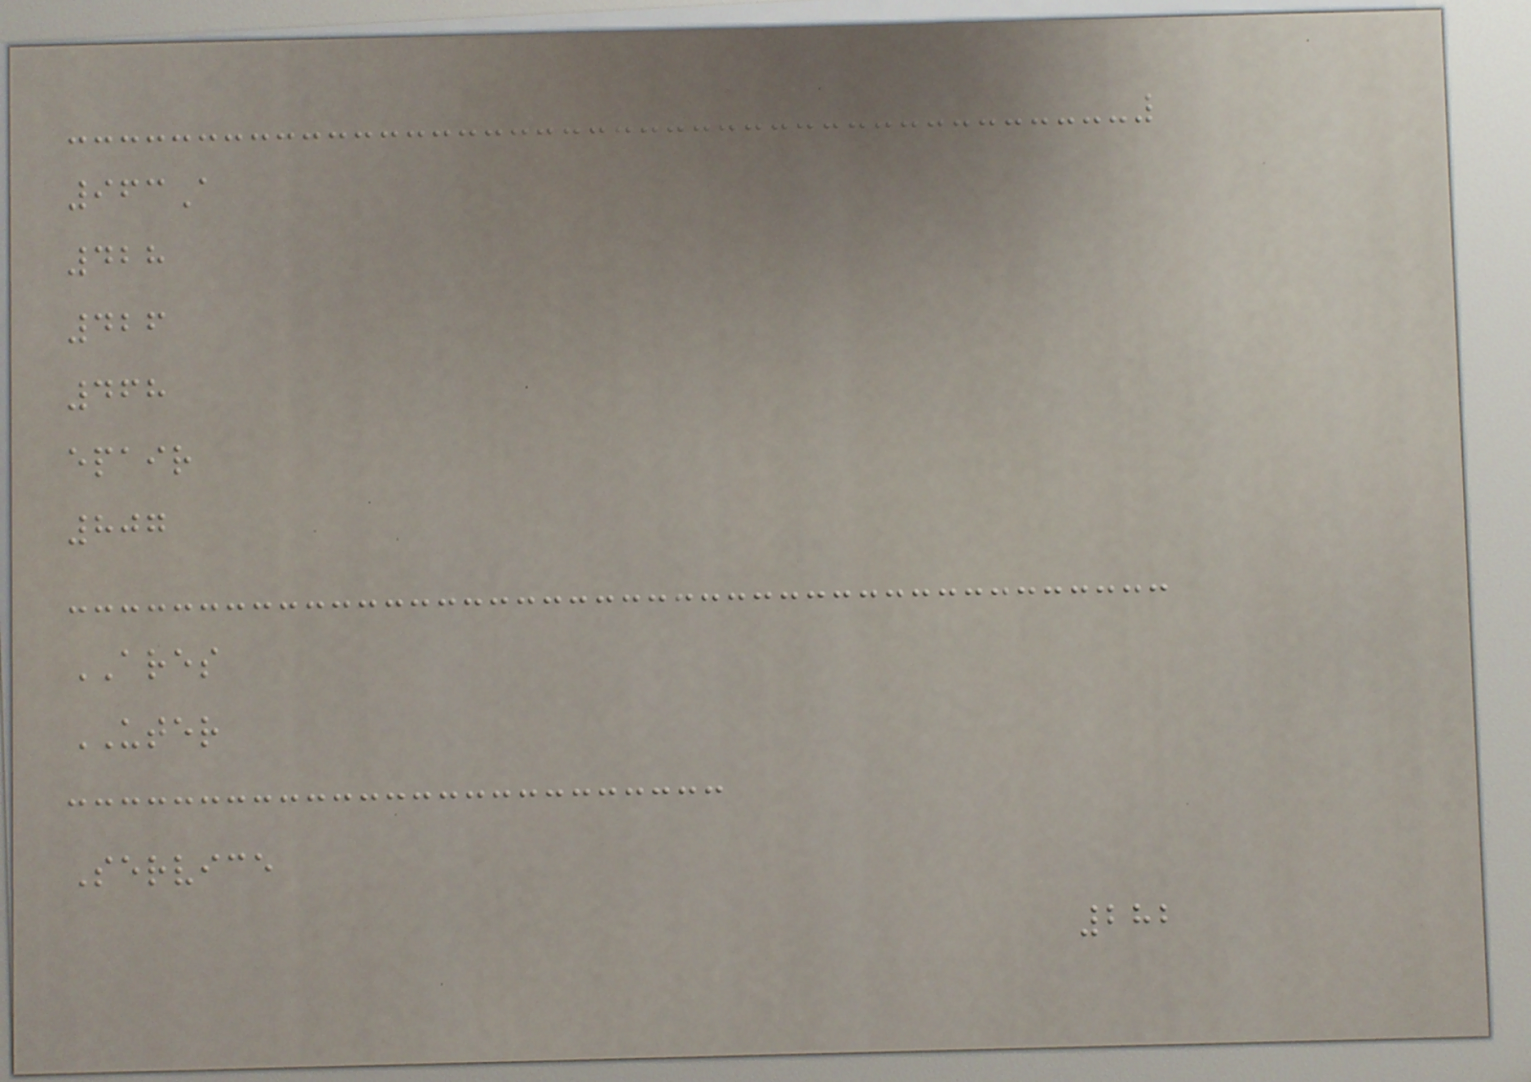963A
428
426
468
epair
807
ARES
UTER
Service
282
